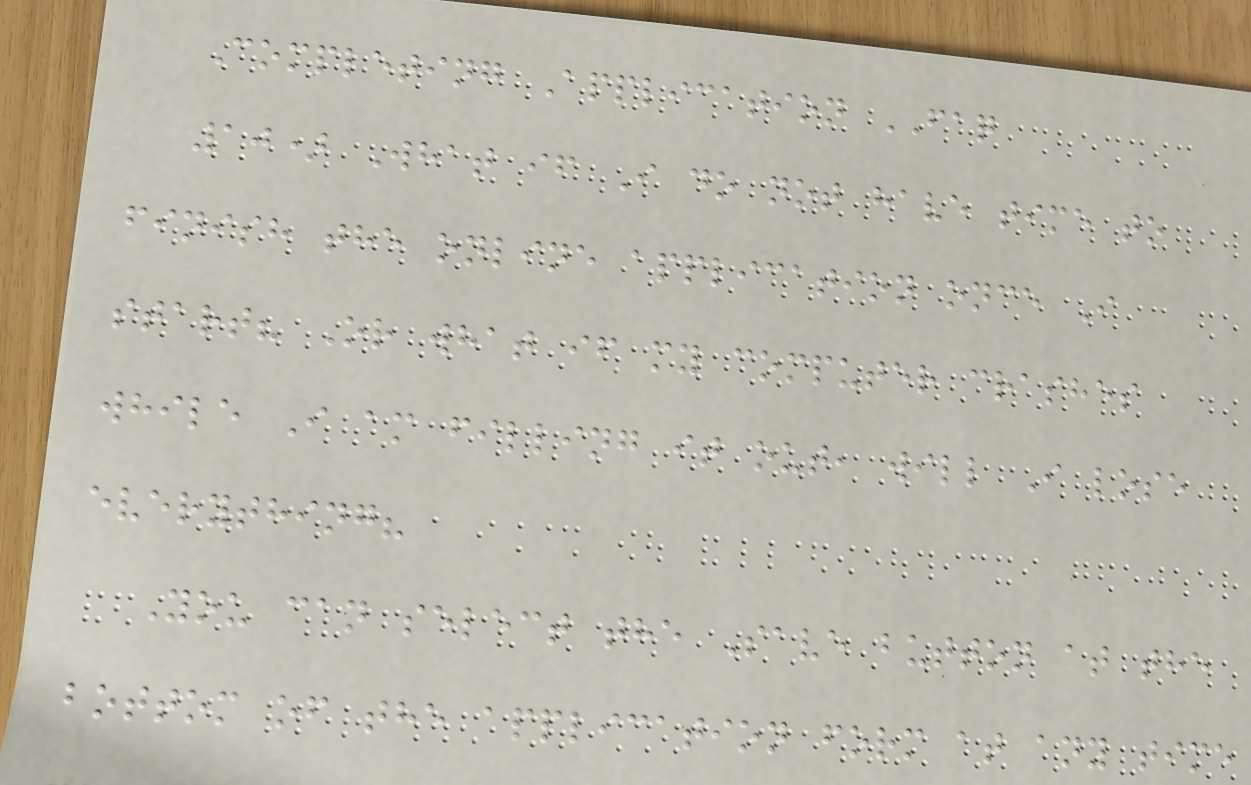Completing Application FAQ
10) What if I do not have time to
finish the online application once I
start? Or what if my computer crashes
while I am filling it out, will I lose
everything?
You can select the Save button at the
bottom of the application form at any time
